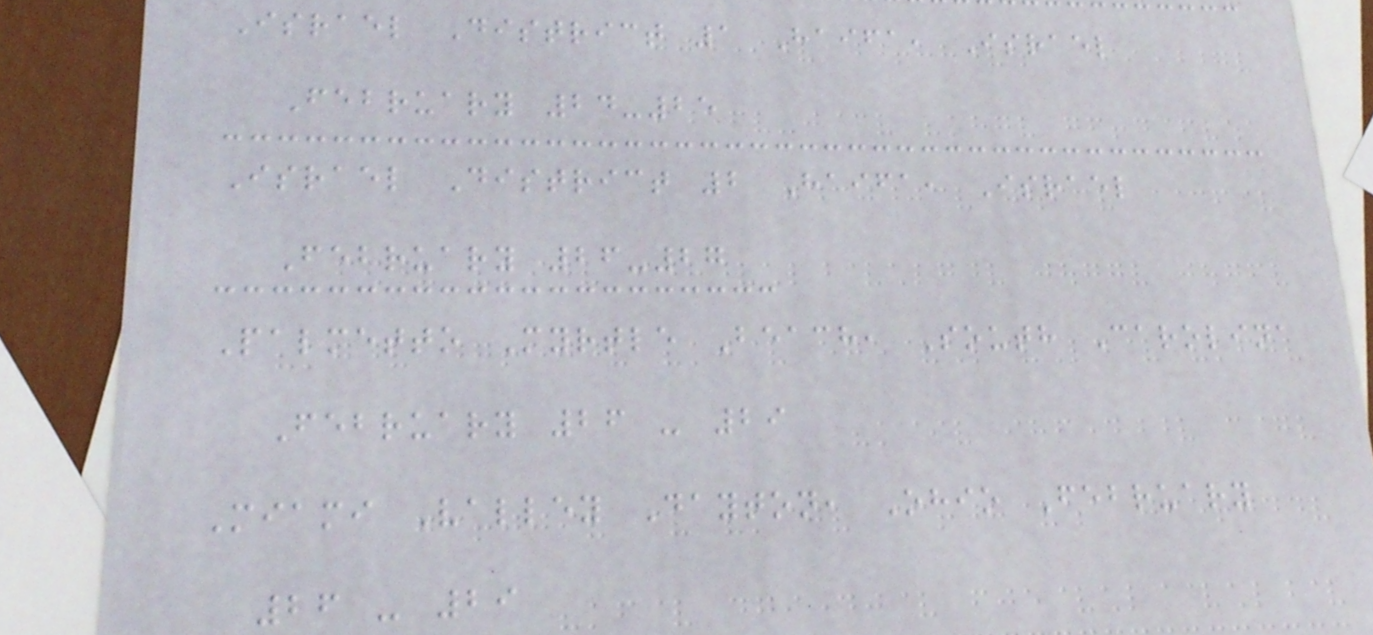Israel District 1 Haifa, Israel
February 24-25
Israel District 2 Haifa, Israel
February 26-27
Palmetto Myrtle Beach, South Carolina
February 26 - 29
Miami Valley Dayton, Ohio February
26 - 29
